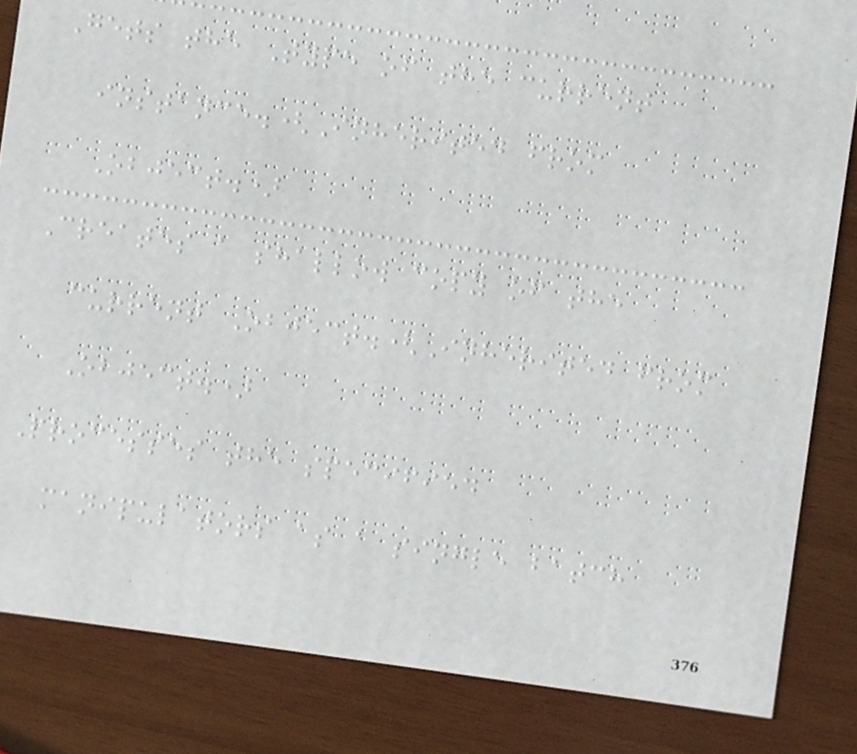Gets the Type of the current
instance.(Inherited from
Object.)
Creates a shallow copy of the
current Object.(Inherited from
Object.)
Processes the specified
manipulators as a single batch
